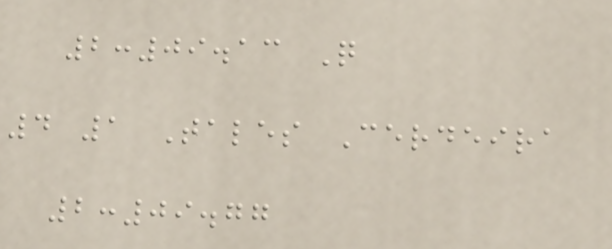2:09.13 Q
4 1 Tales Cerdeira
2:09.77
